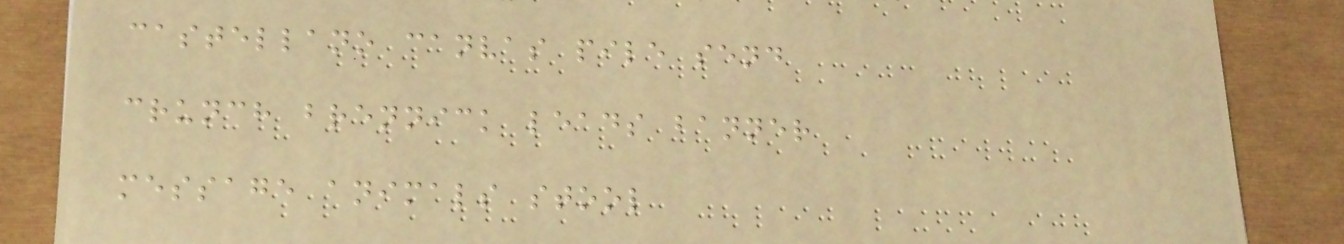castellano canvas pile send
crunch brennick leads banner
message animals stool
